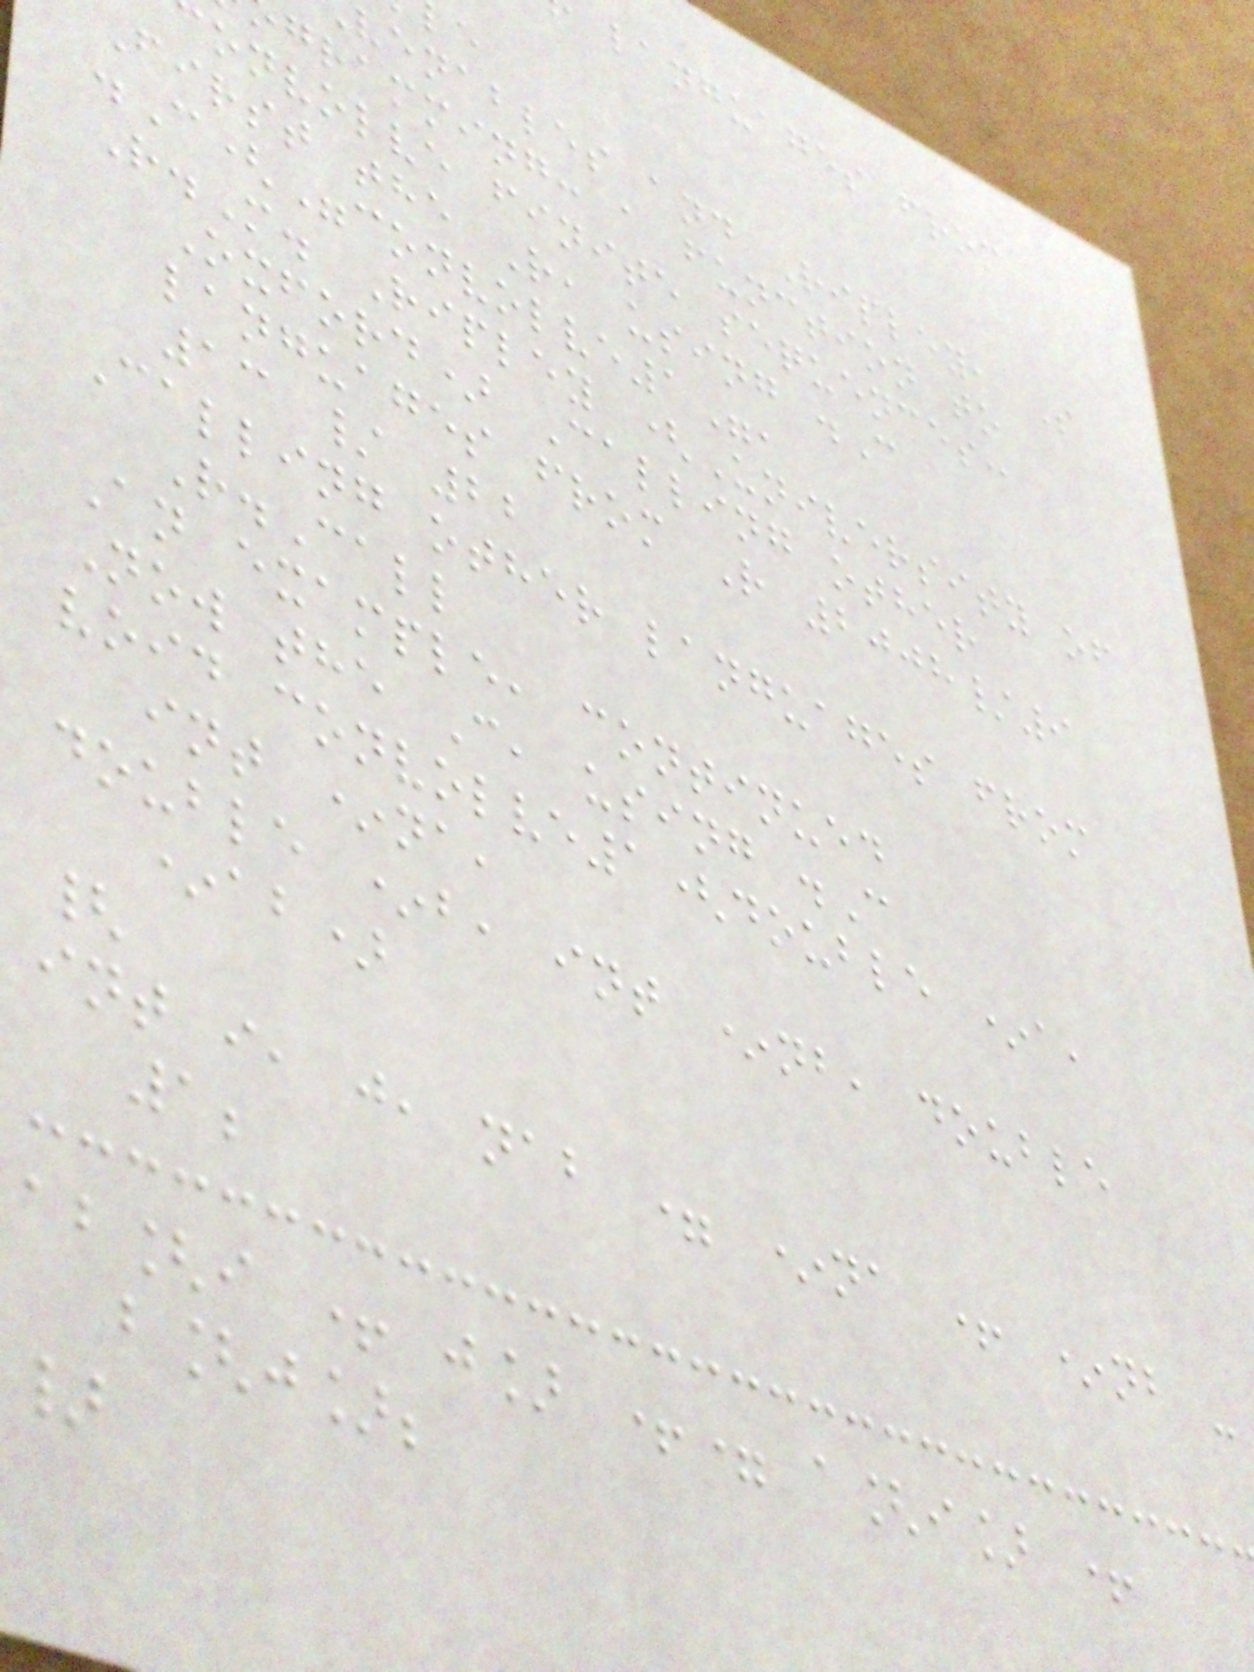languages from
venables and Ripley, S
gramming: a function to
onvolve finite sequences:
First the R, using .C
.C("convolve1",
R.M. Ripley (University of
Oxford) Calling other
languages from R 2008/9
13 / 22
Calling other languages from
R.Call
An example, continued
Now the C, using .C
void convolve1(double *a,
int *na,
double *b, int *nb, double
*ab)
{
int i, j, nab = *na + *nb -
1;
ab[i + j] += a[i] +
b[j];
}
